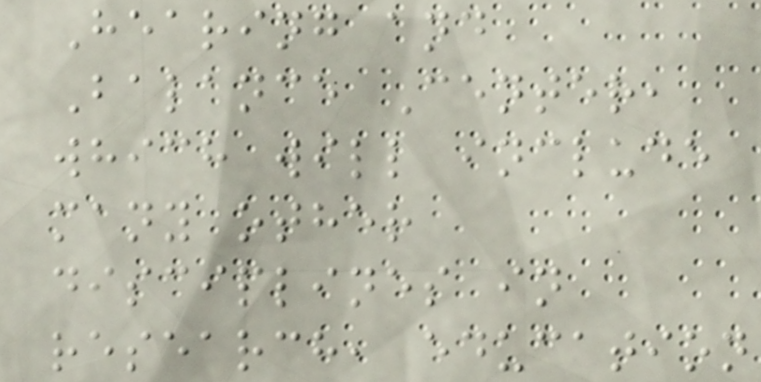Hearing and
Balance Center,
which will include
many other
disciplines in
research, education
